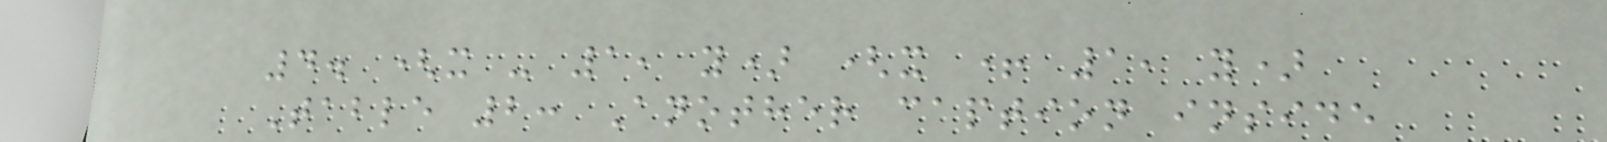4. (x - 1, y) (x + 1, y)
Table 2: Another caption inside
